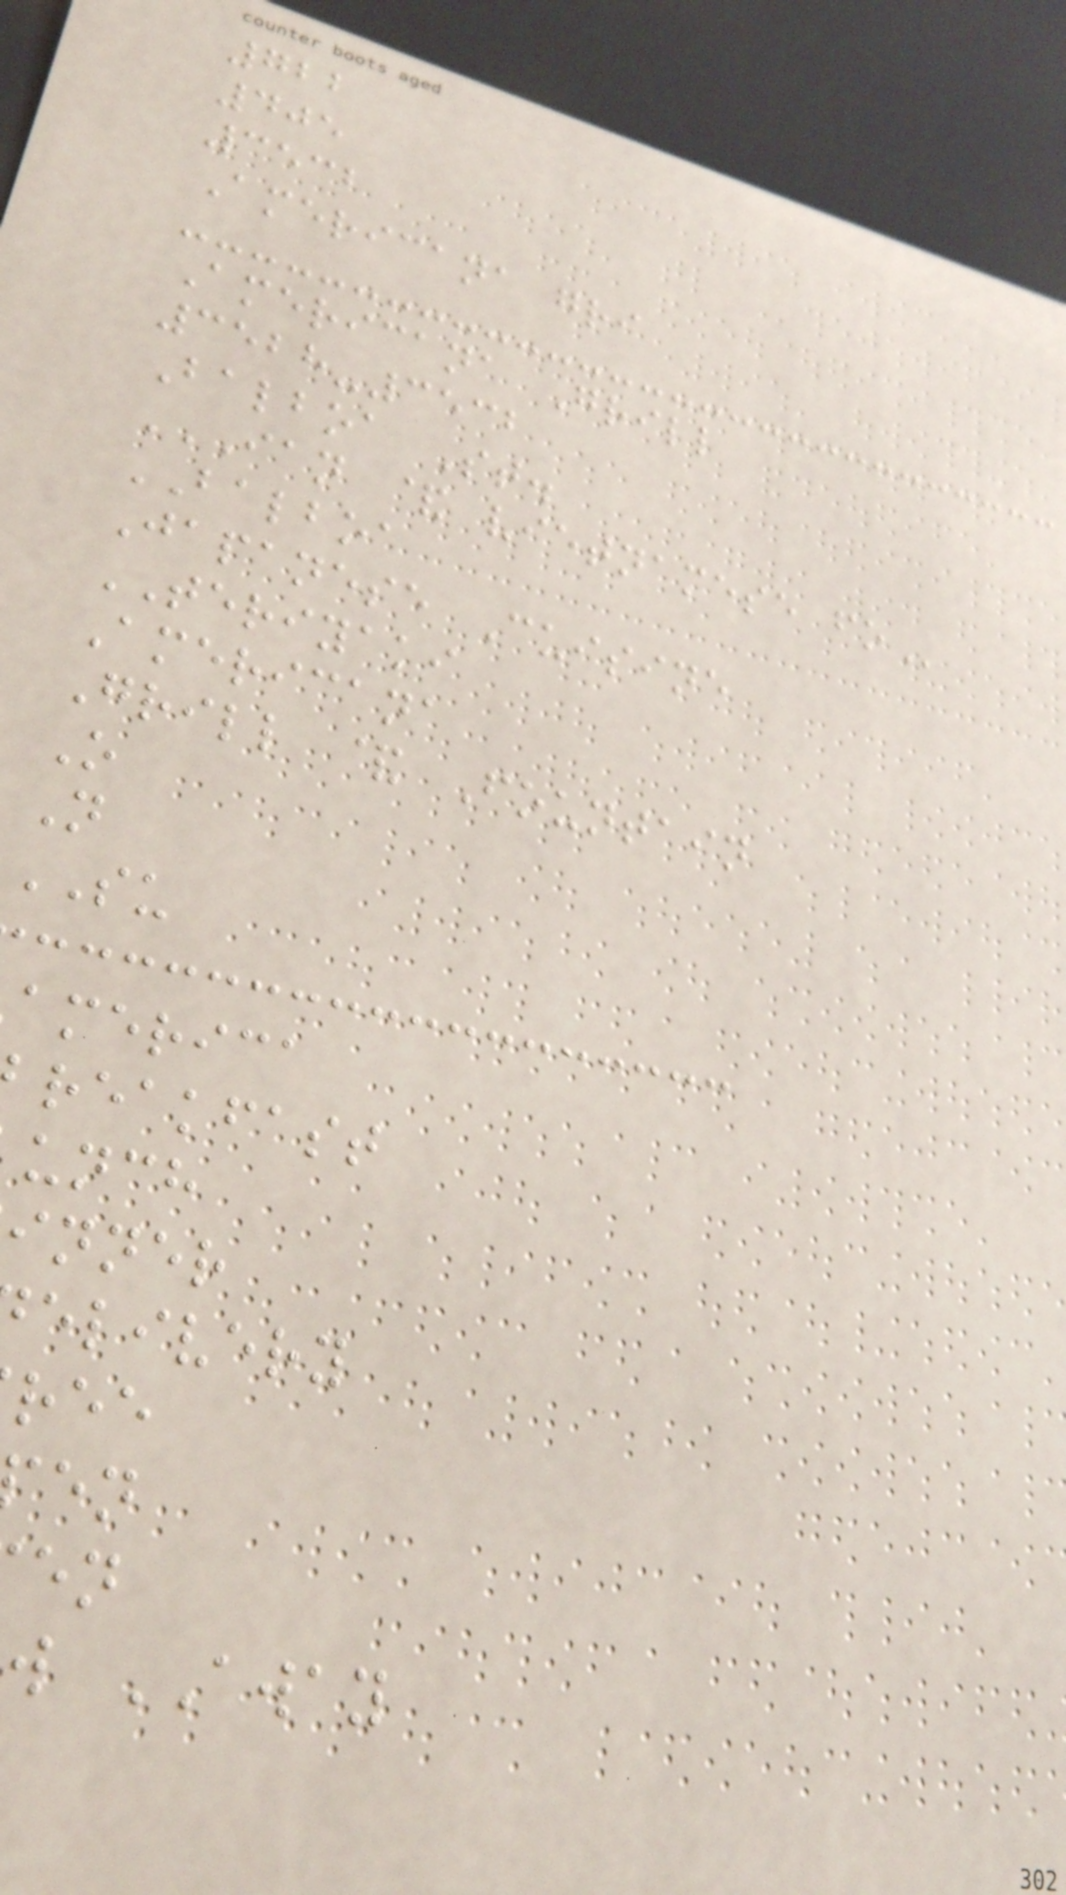722
405
3532
Americana gri
Americana Grill
3528-3532
Balboa St.
IAN & VIETNAMESE FO
BALBOA
Japanese Cuisine
TERIYAKI
Americana
Grill & Fountain
O
N
SU
america
reakfast
unch
inner
elivery
w AWAY
